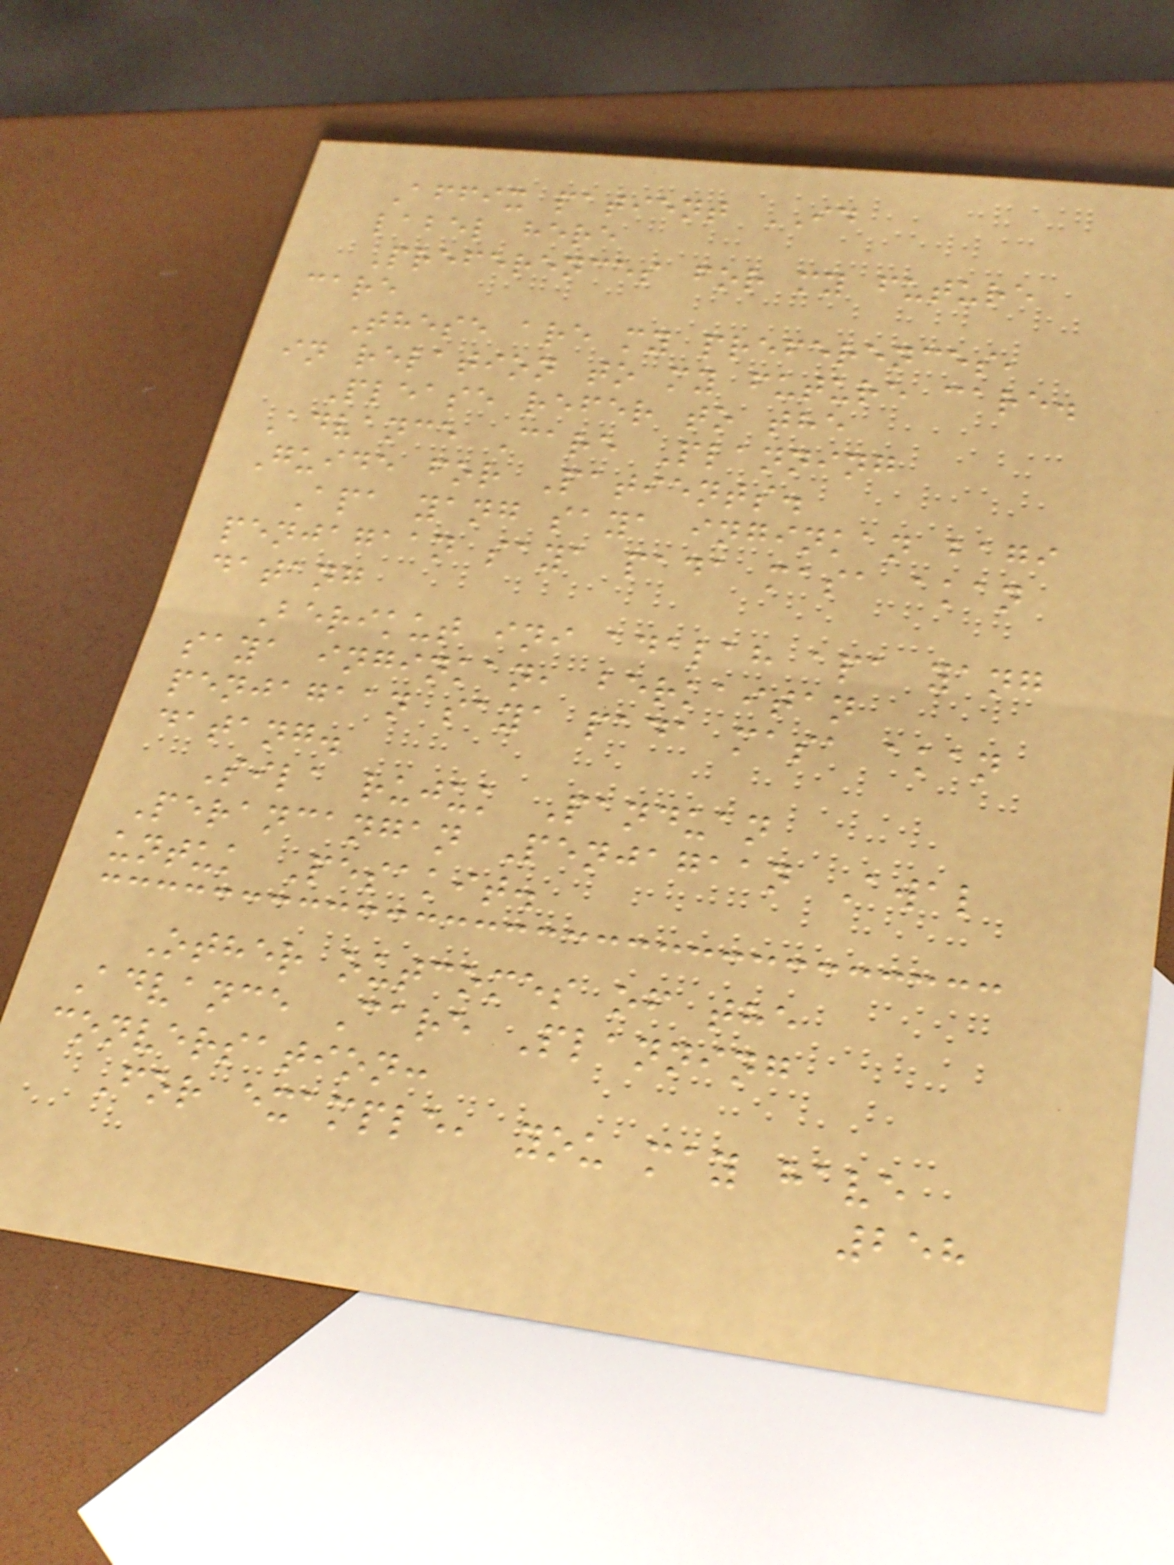Affix patient ID
label here
Preferences for my future
care
These are my preferences,
in relation to my future care.
Please refer to the
Advance Care Planning
Guide for Patients.
Apa yang saya inginkan bagi
penjagaan saya pada masa akan
datang
Berikut ini adalah apa yang
saya inginkan, berkaitan
penjagaan saya pada masa akan
datang.
Sila rujuk Panduan
Perancangan Penjagaan Awal
untuk Pesakit.
Other outcomes of the
Advance Care Planning
conversation:
For example, you may have
258
